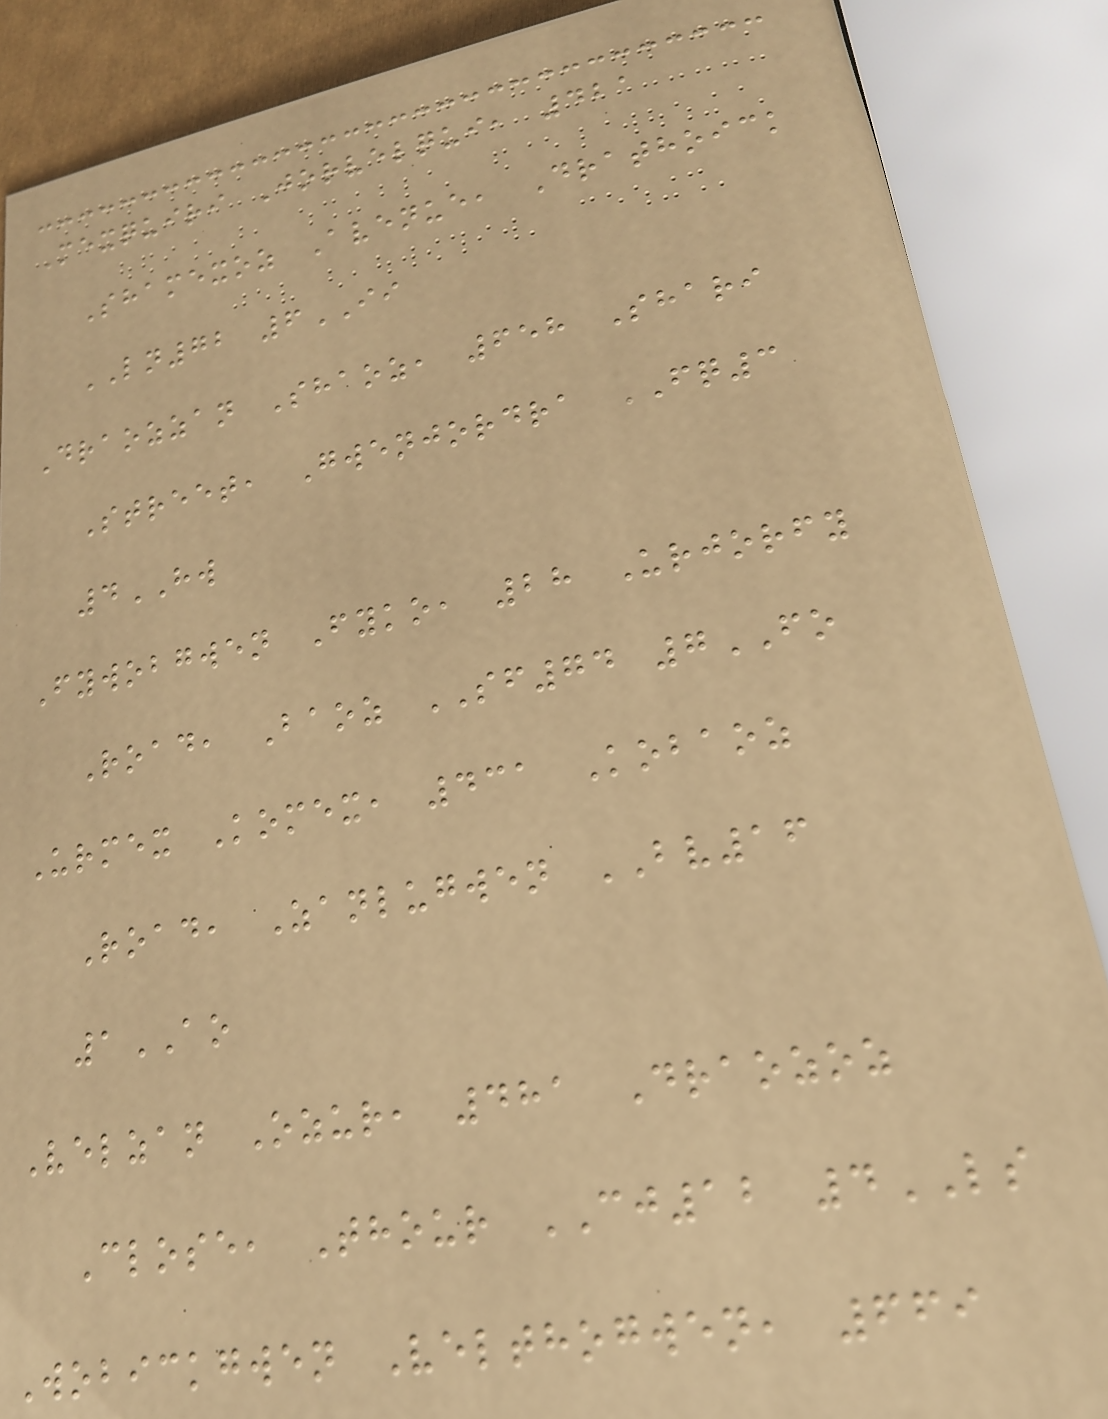Mexquiri Jorvelqui, 421
Shamexoz Avenue, Drathoick
LN72 6II
Draozzan Shaoz, 658 Shari
Street, Gwenjordra FQ3
4HW
Fywobgwen Fyko, 28 Urjorfy
Road, Baoz SF74 7FO
Urmex Komex, 431 Kobaoz
Road, Zanlugwen BV16
1AO
Velzan Ozur, 481 Draozoz
Close, Thour CJ12 4LS
Wobickgwen Velthogwen, 669
